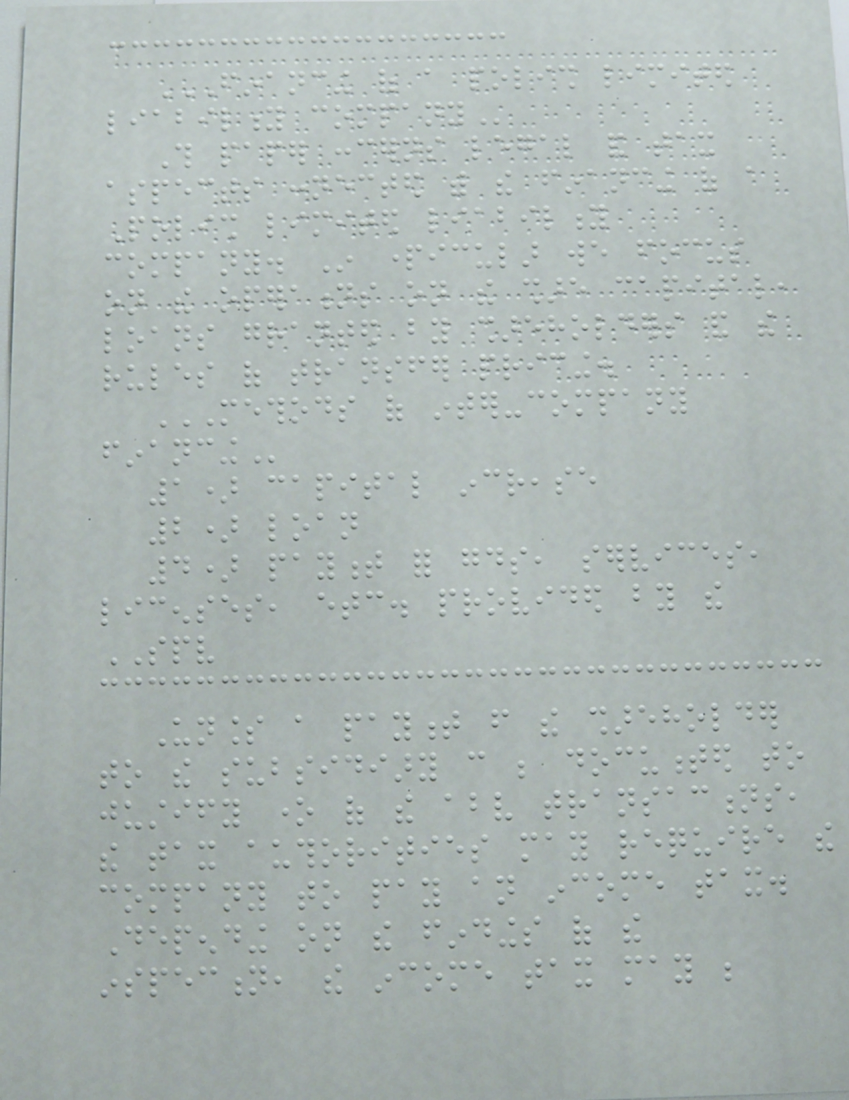FINANCING OF A POLISH LIMITED
LIABILITY COMPANY
This paper concerns legal and tax
aspects connected with the financing of a
Polish limited liability
company. In particular we focus
on the operations on the share capital,
loans granted by shareholders and the
rules of transfer pricing.
METHODS OF INTER-COMPANY
FINANCING
1) capital increase
2) loan
4) payment for goods, services,
licenses, etc. provided by the
SPV
Unless a payment from the shareholder
to the subsidiary can be documented to
justify one of the above transactions,
the tax authorities may require the
company to pay an income tax.
Depending on the findings of the
inspection, the income tax may be
